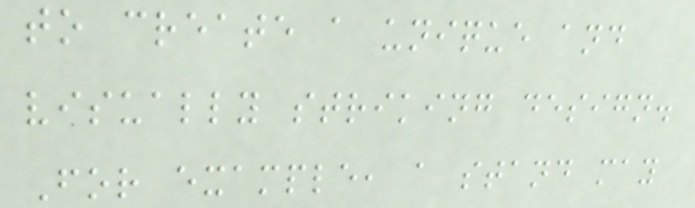to create a unique and
visually striking design.
For example, a stand may
